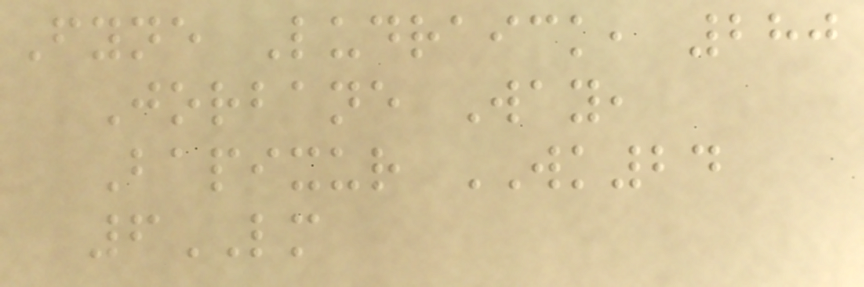Fyne Ludraick, 280
Jorbane Way,
Bapixur WK24
6LM
